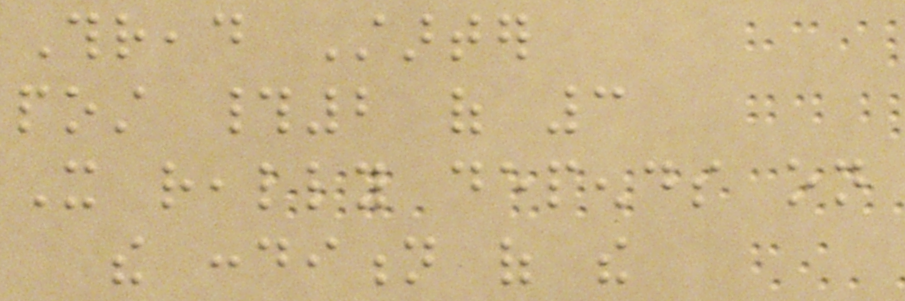Thread Starter
post #2 of 3
It really depends on
the condition of the
